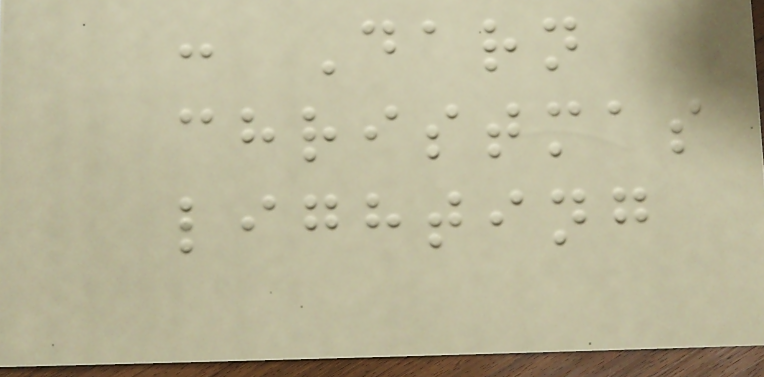: Darn
christmas
lighting
